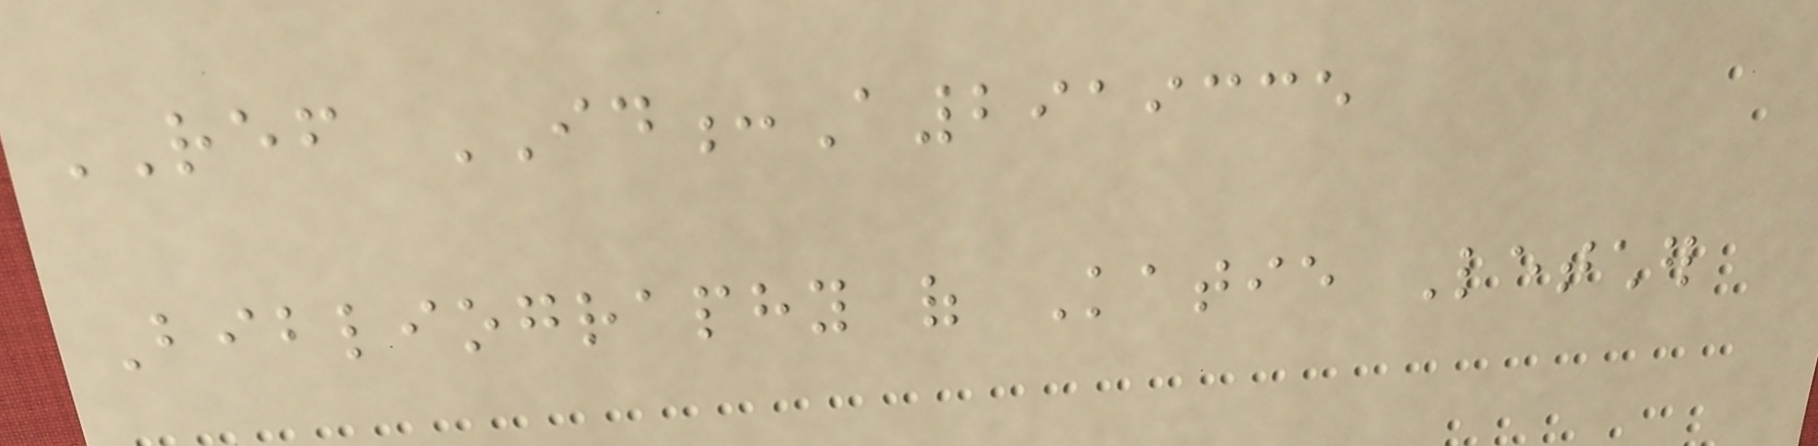REF ID:A2919335
Bibliography of Katie Letcher
